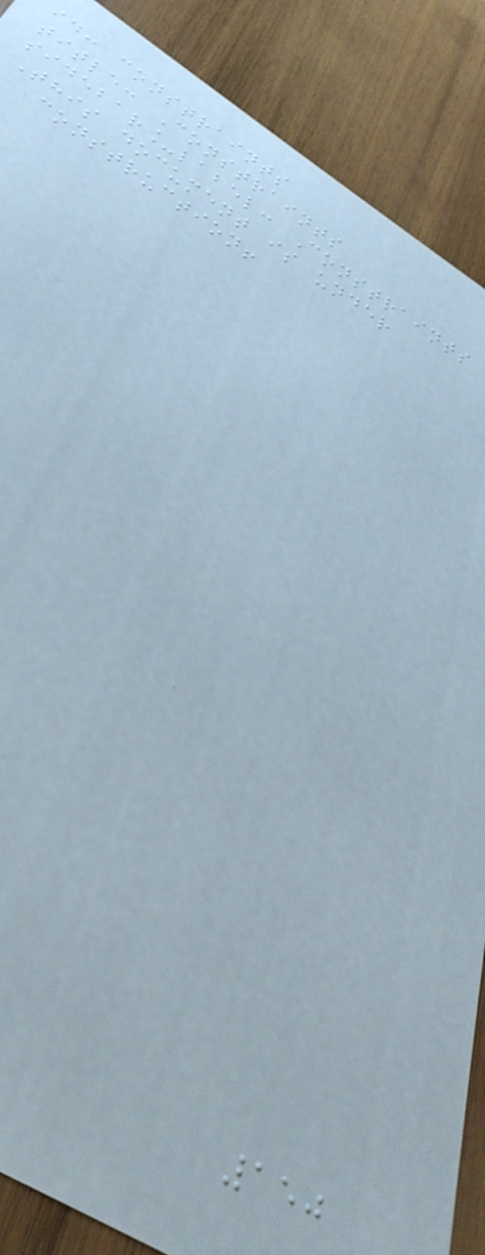id: constraints
title: Constraints
sidebar_label: Constraints
This document is under
construction!
150
